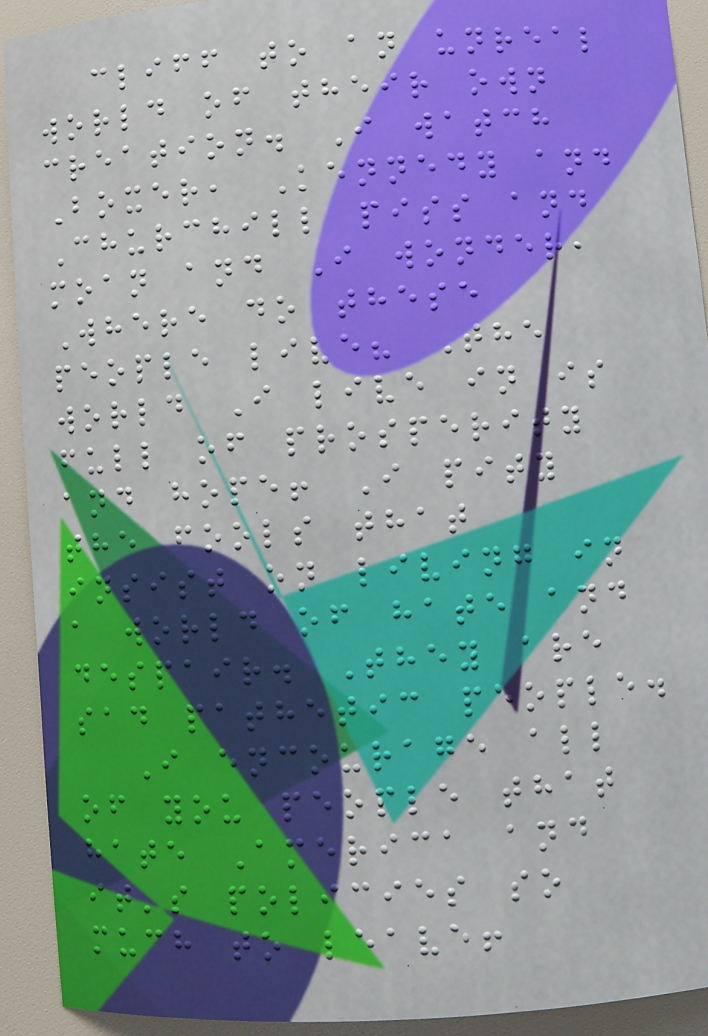cliff to an unreal
world of their own
creation. I watch
Boxer, Kennedy and
Churchill piss and
moan and I wonder,
Where do these
people live? The
world I live in is
full of prosperity
and hope! I pity
the fools that
insist on living in
a world of hate and
despair. They are
sad pathetic people.
I encourage all
of you people that
hate America and
it's policies so
much to leave!
